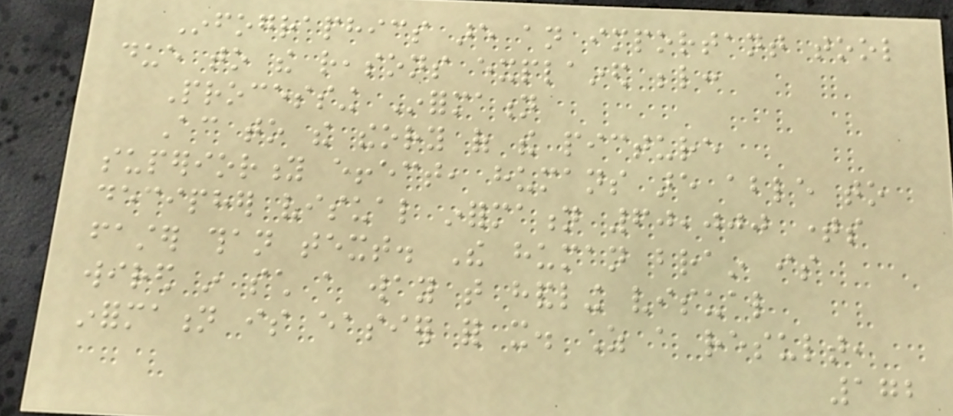Infographics are an important tool
due to the reasons explained below:
Processing Information
According to the theory of the picture
superiority effect, humans are able to
decipher visual information 60,000 times
faster than text. The human brain is
wired in such a way that handling visual
information is easier for it. As a result,
172
